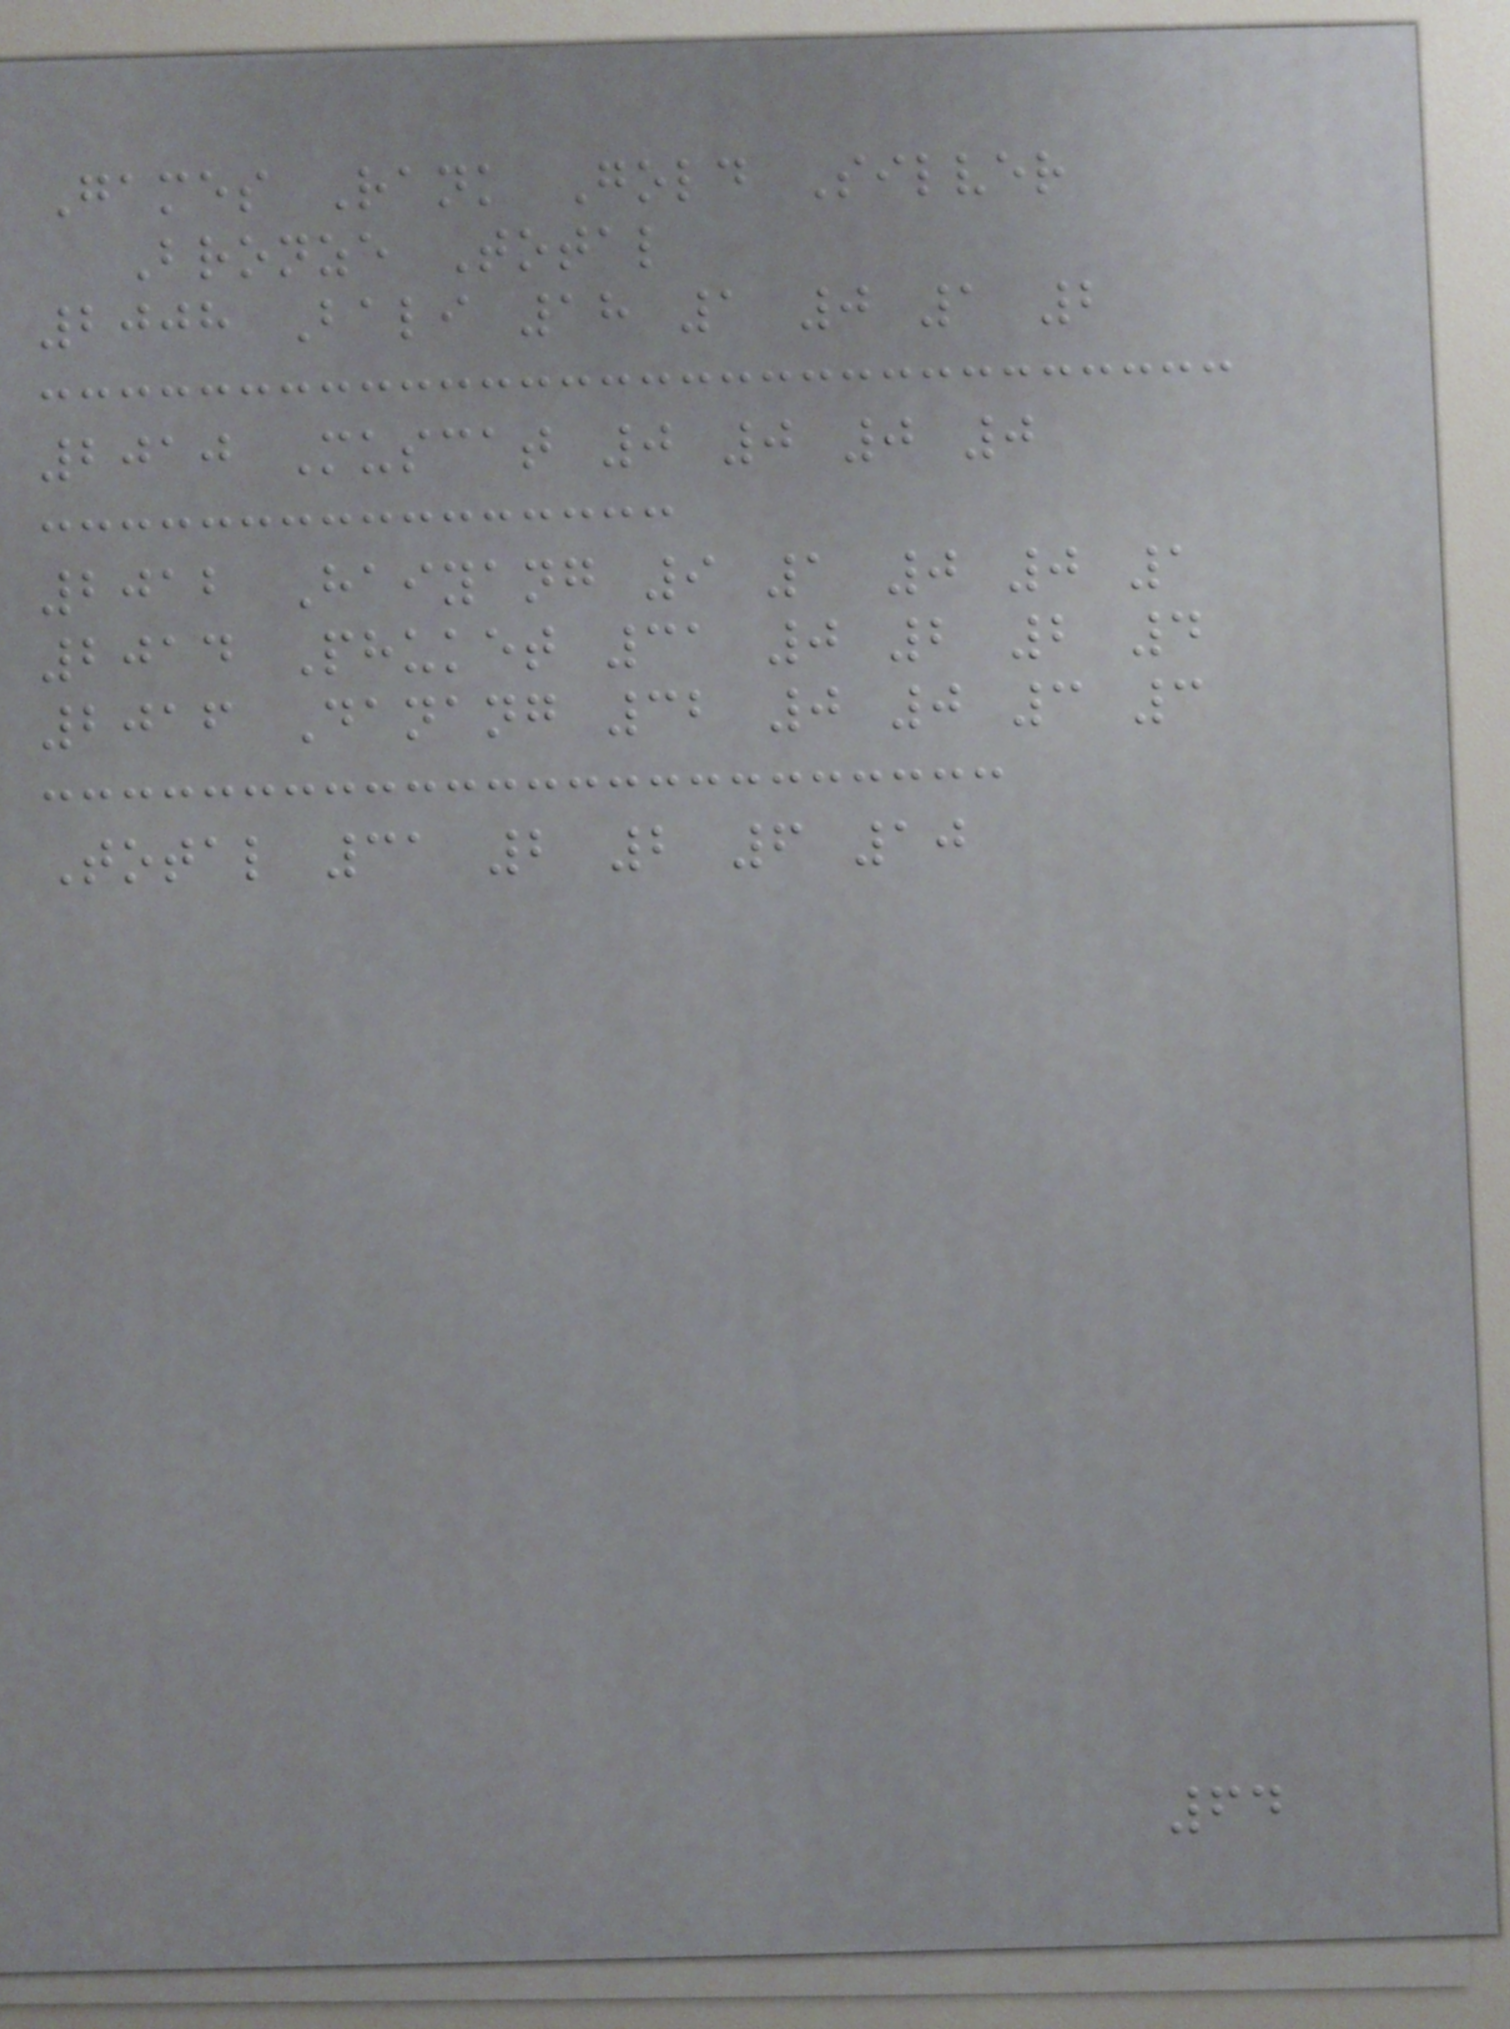Games Rank Gold Silver
Bronze Total
2008 Bali 18 1 0 1 2
2010 Muscat 0 0 0 0
2012 Haiyang 9 1 0 0 1
2014 Phuket 31 0 2 2 4
2016 Danang 32 0 0 3 3
Total 31 2 2 6 10
64
